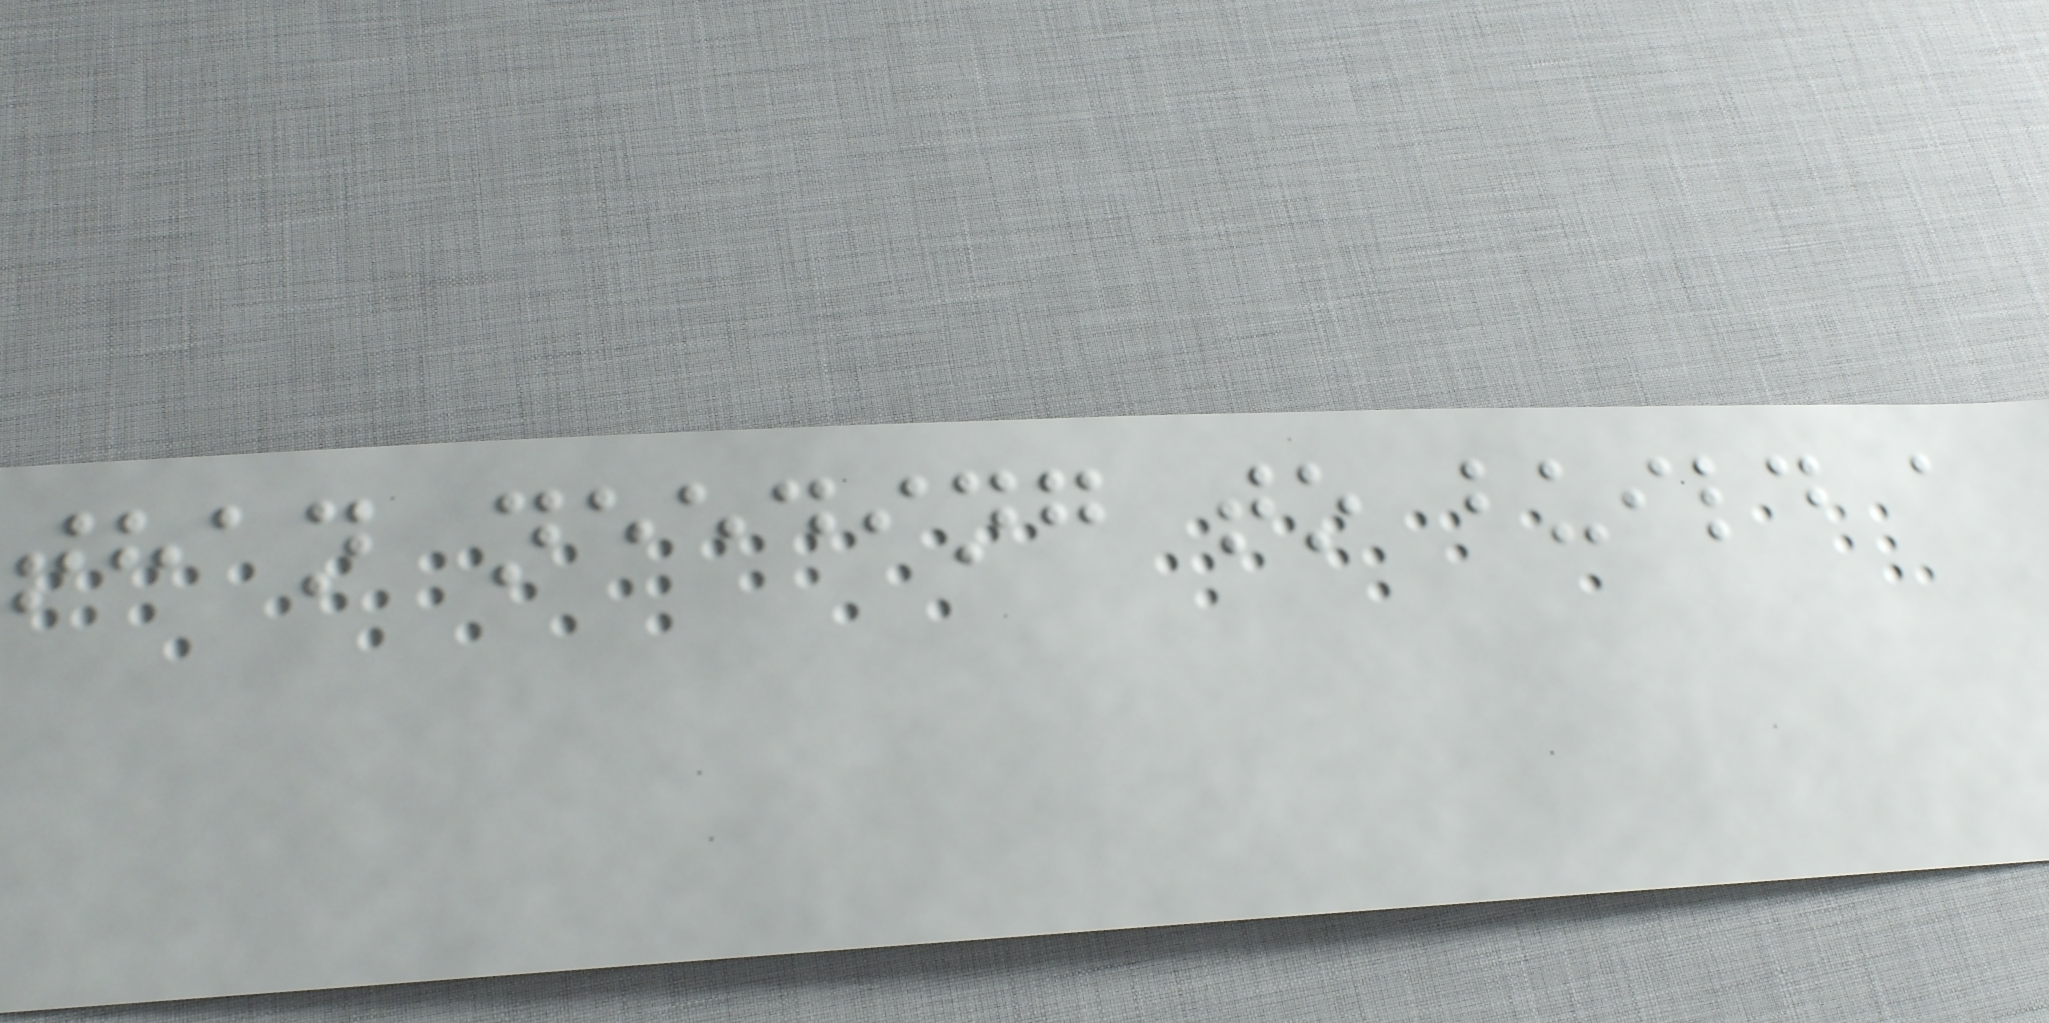than needing to build a
